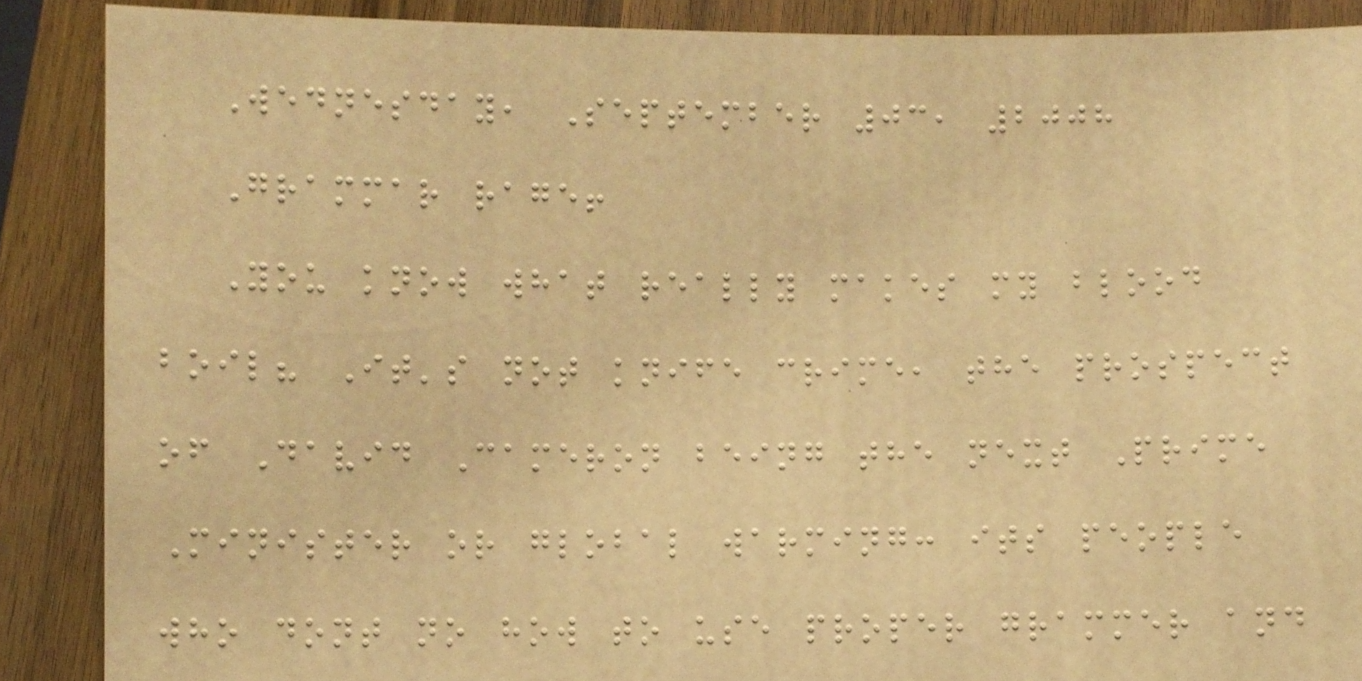Wednesday, September 03, 2008
Grammar rage!
You know what really makes my blood
boil? It's not knife crime, the prospect
of David Cameron being the next Prime
Minister or global warming: its people
who dont no how to use proper grammer and
